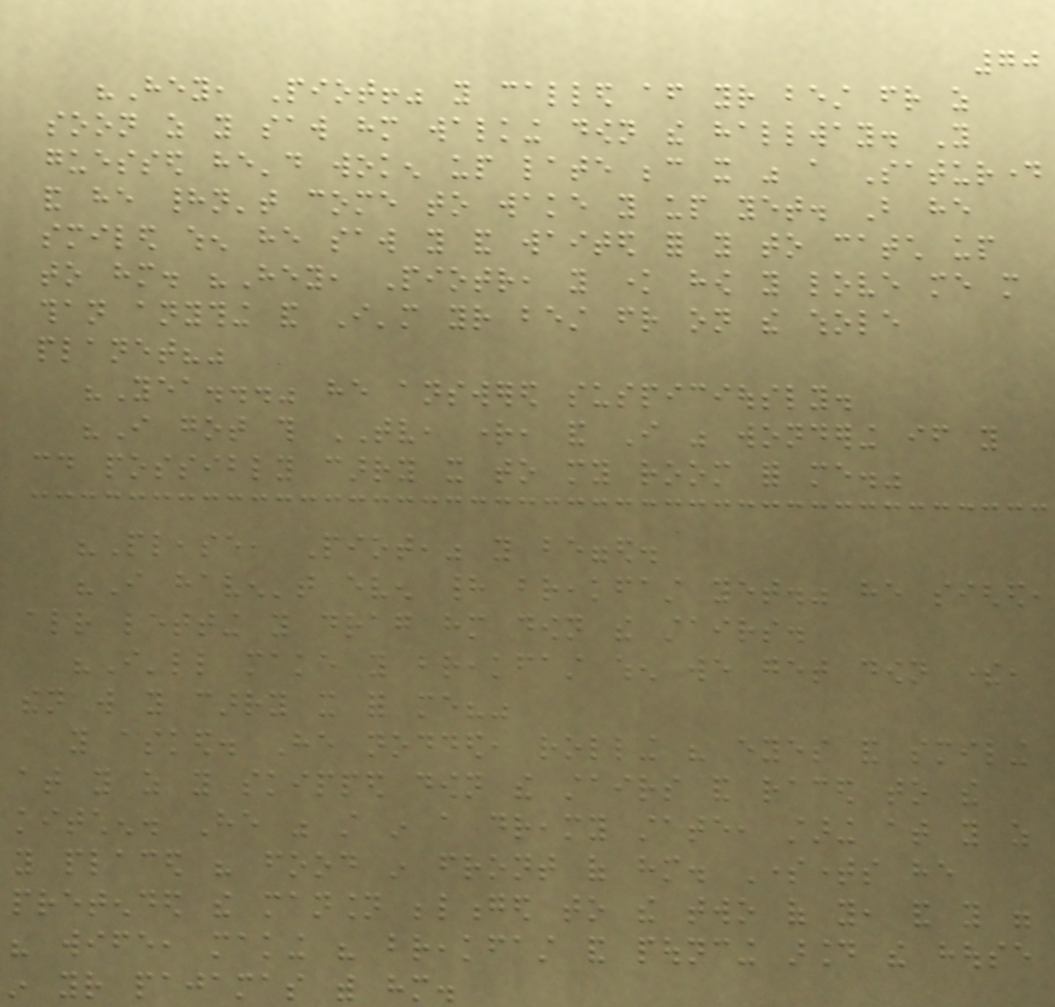70
"Hey, Piot!" you called after your best friend as
soon as you saw him walking down the hallway. You
guessed he'd woken up late because it was a Saturday
and he hadn't come to wake you up yet. But he
smiled when he saw you and waited for you to catch up
to him. "Hey, Piotr, you know how you love me more
than anything and I'm your best friend on the whole
planet?"
"Yea..." he answered suspiciously.
"I got this TV, right, and I was wondering if you
could possibly carry it to my room for me."
"Please, Piot," you begged.
"I haven't even had breakfast yet." he sighed,
already letting you drag him down the stairs.
"I'll make you breakfast when we get down there,
then will you carry it for me?"
you asked. He nodded, rolling his eyes and smiling
at you as you skipped down the stairs and raced to the
kitchen. He was still in a dreamy state, staring at you as
you placed his food in front of him. Sometimes he
pretended the mansion belonged to the two of you, and you were
his wife, making his breakfast and pouncing around the house
in your pajamas with him.
